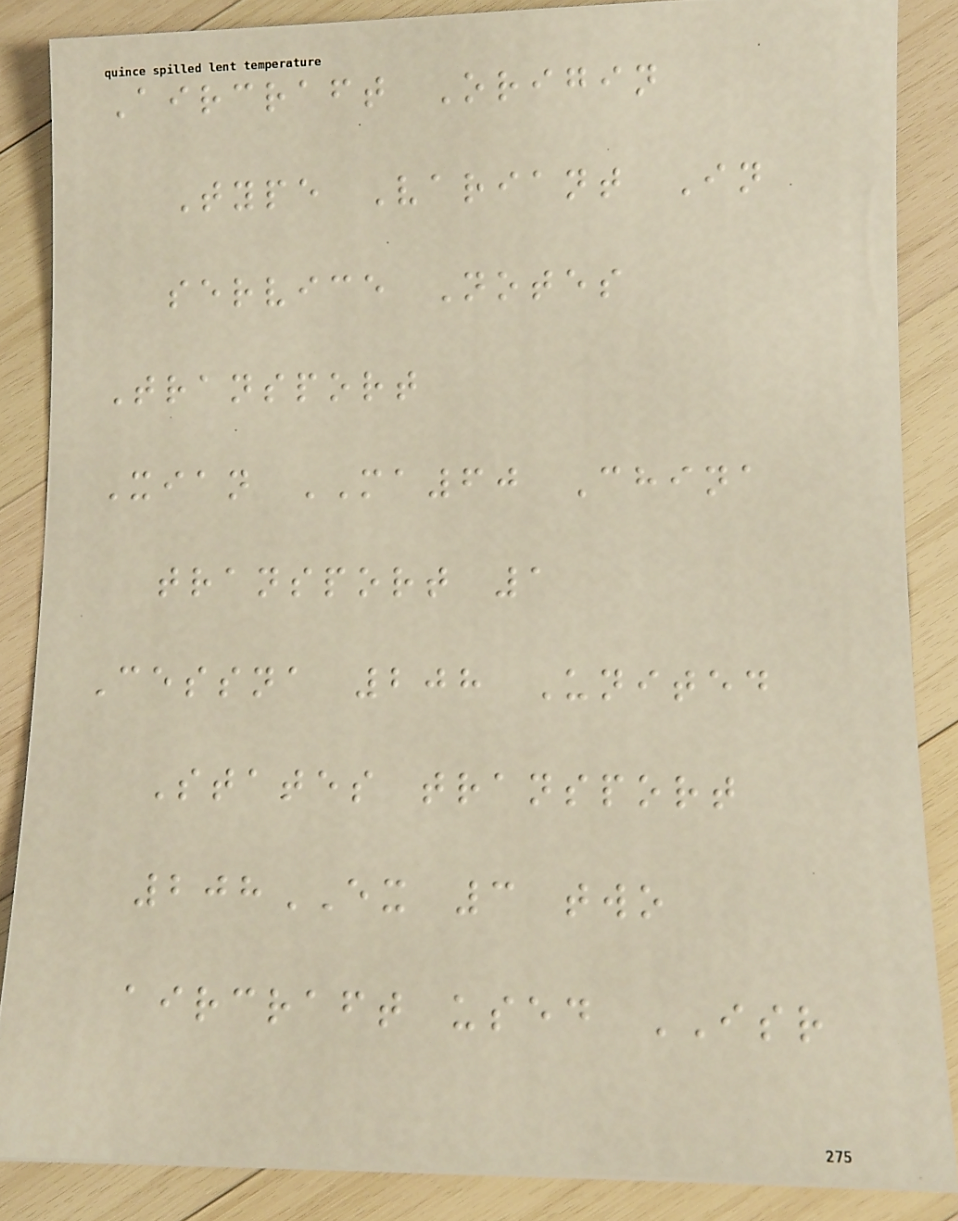Aircraft Origin
Type Variant In
service Notes
Transport
Xian MA60 China
transport 1
Cessna 208 United
States transport
208EX 3 two
aircraft used ISR
